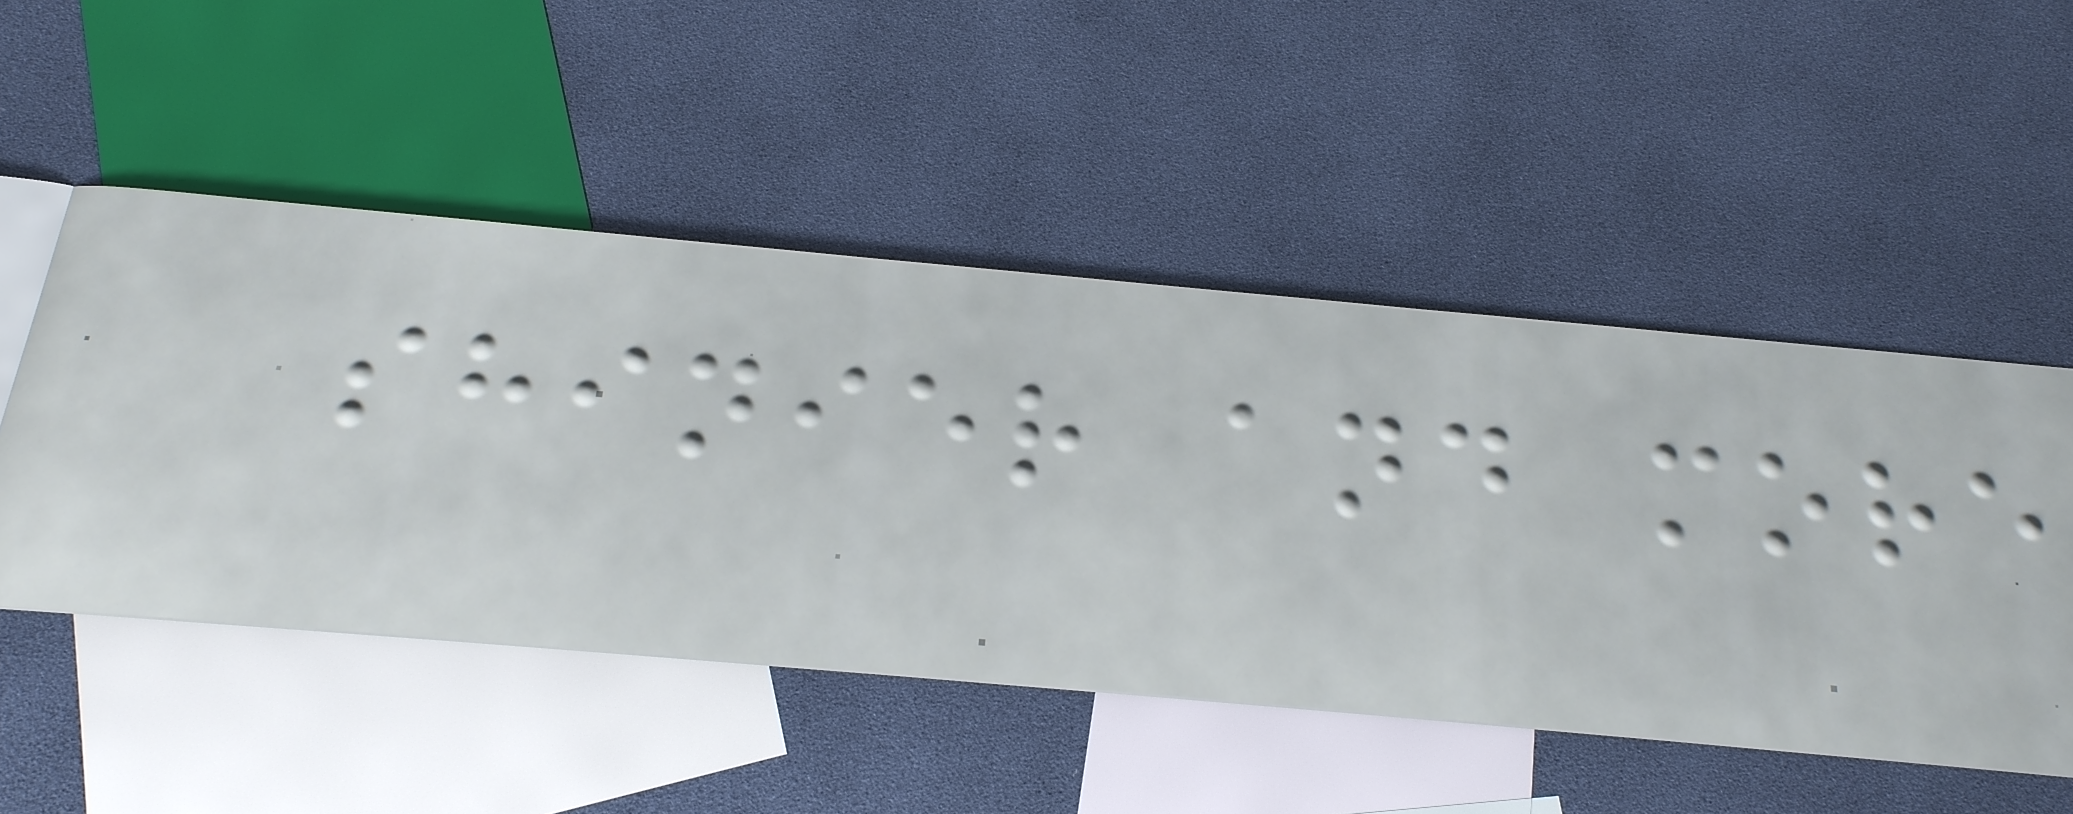shinier and more
